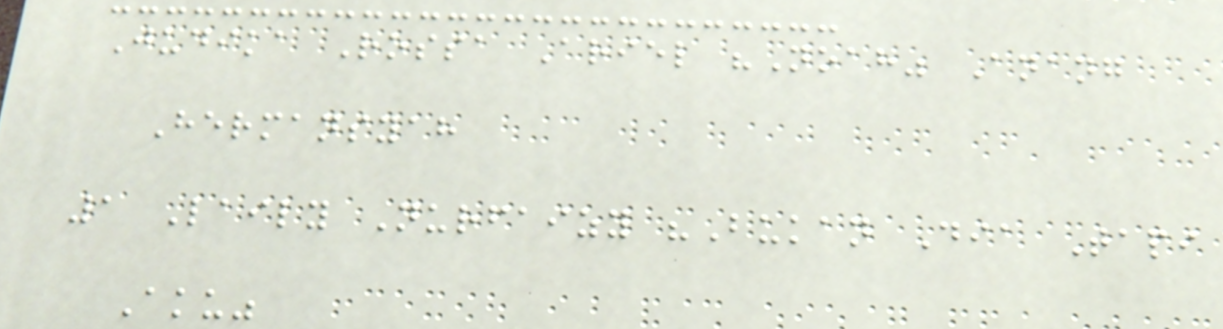Judika Rossa Ariel "Noah" Anang
Hermansyah
1 Laily Nurfaizy "Bukan Dia Tapi
Aku"
